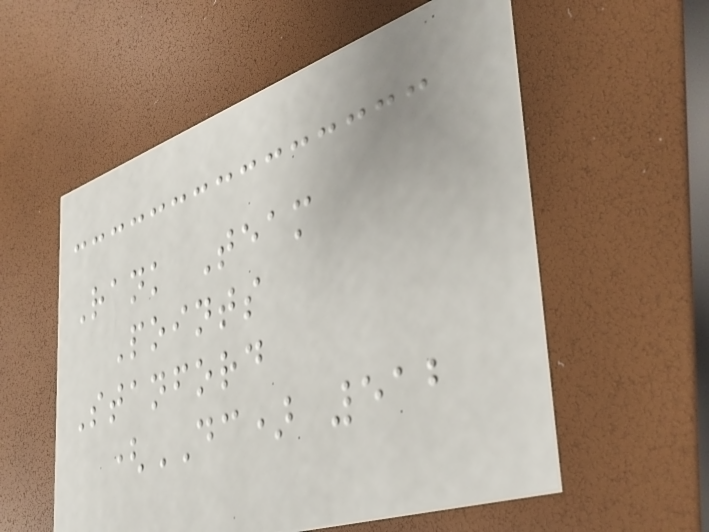Rank Team
Points
Stanford
(DC) 512
